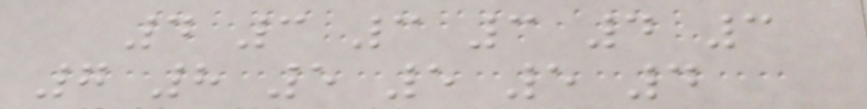4 3 3 3 4 3
7 8 5 5 5 4
